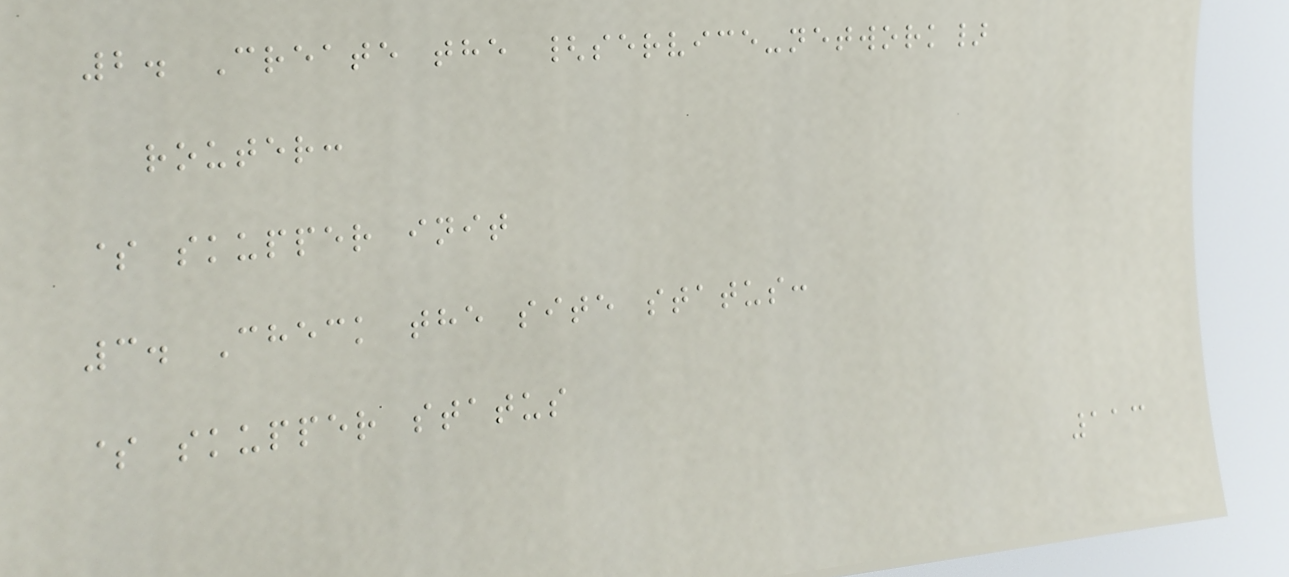2. Create the {service-network}
router:
$ skupper init
3. Check the site status:
$ skupper status
113
